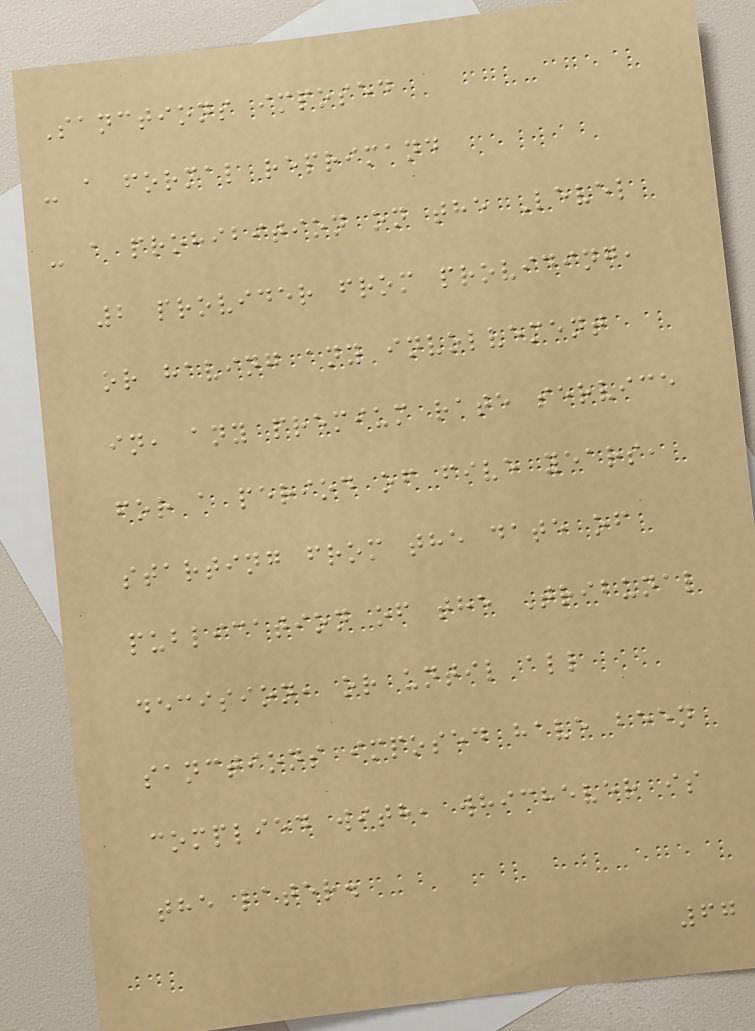Sanctions imposed
- a formal reprimand
- a prohibition on the Level
2 provider from providing,
or having any involvement
in, any premium rate service
for a period of five years,
starting from the date of
publication of the Tribunal
decision, or until all
sanctions imposed have been
complied with, whichever is
the later.
67
